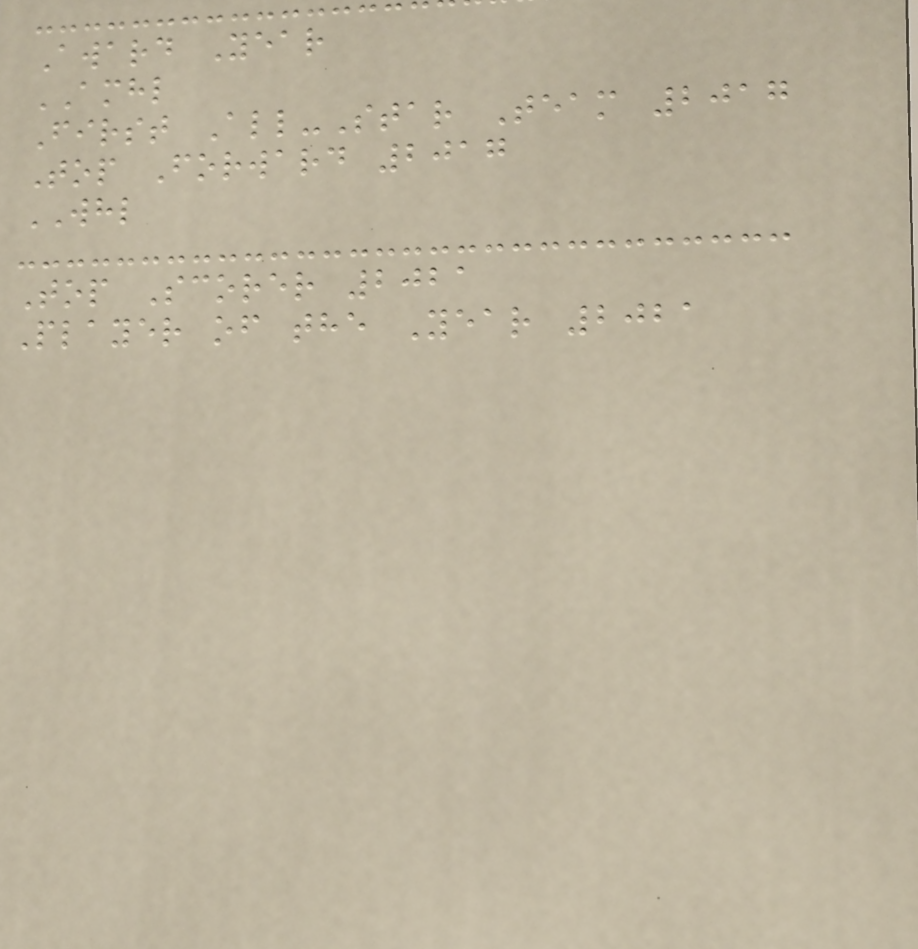Award Year
AMHL
First All-Star Team 2017
Top Forward 2017
WHL
Top Scorer 2021
Player of the Year 2021
